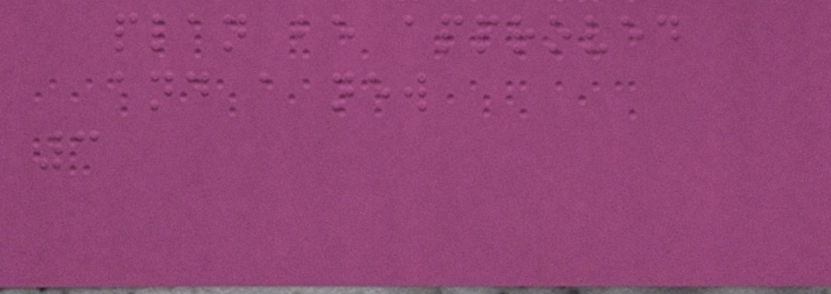plan be approved
and a new
3
